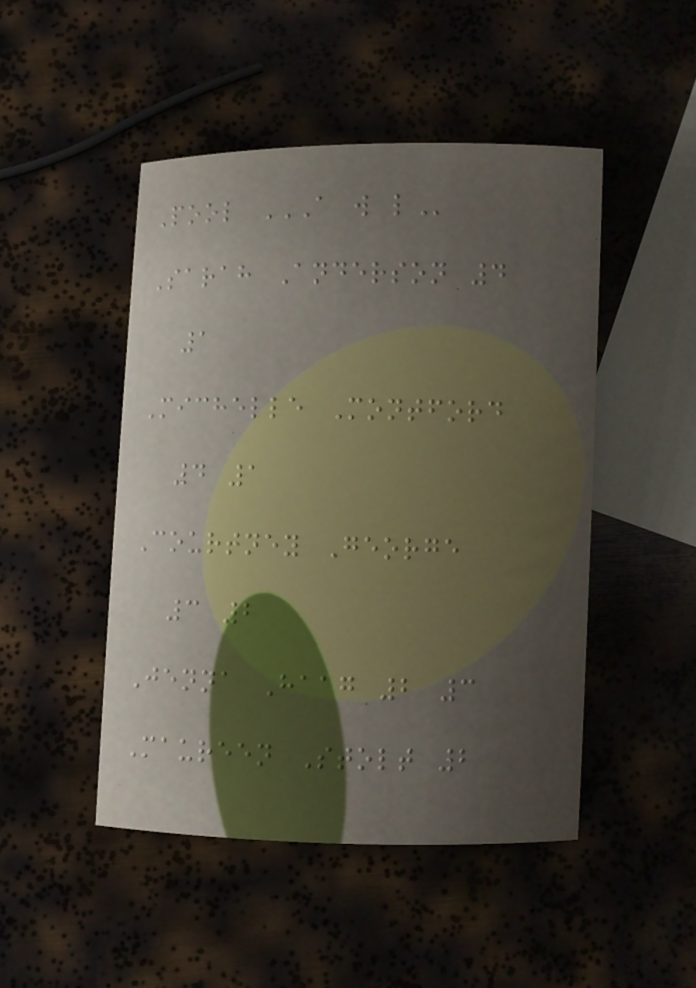Pool A W L
Sarah Anderson 4
1
Michelle Montford
4 1
Courtney George
3 2
Jenna Haag 2 3
Maureen Stolt 2
